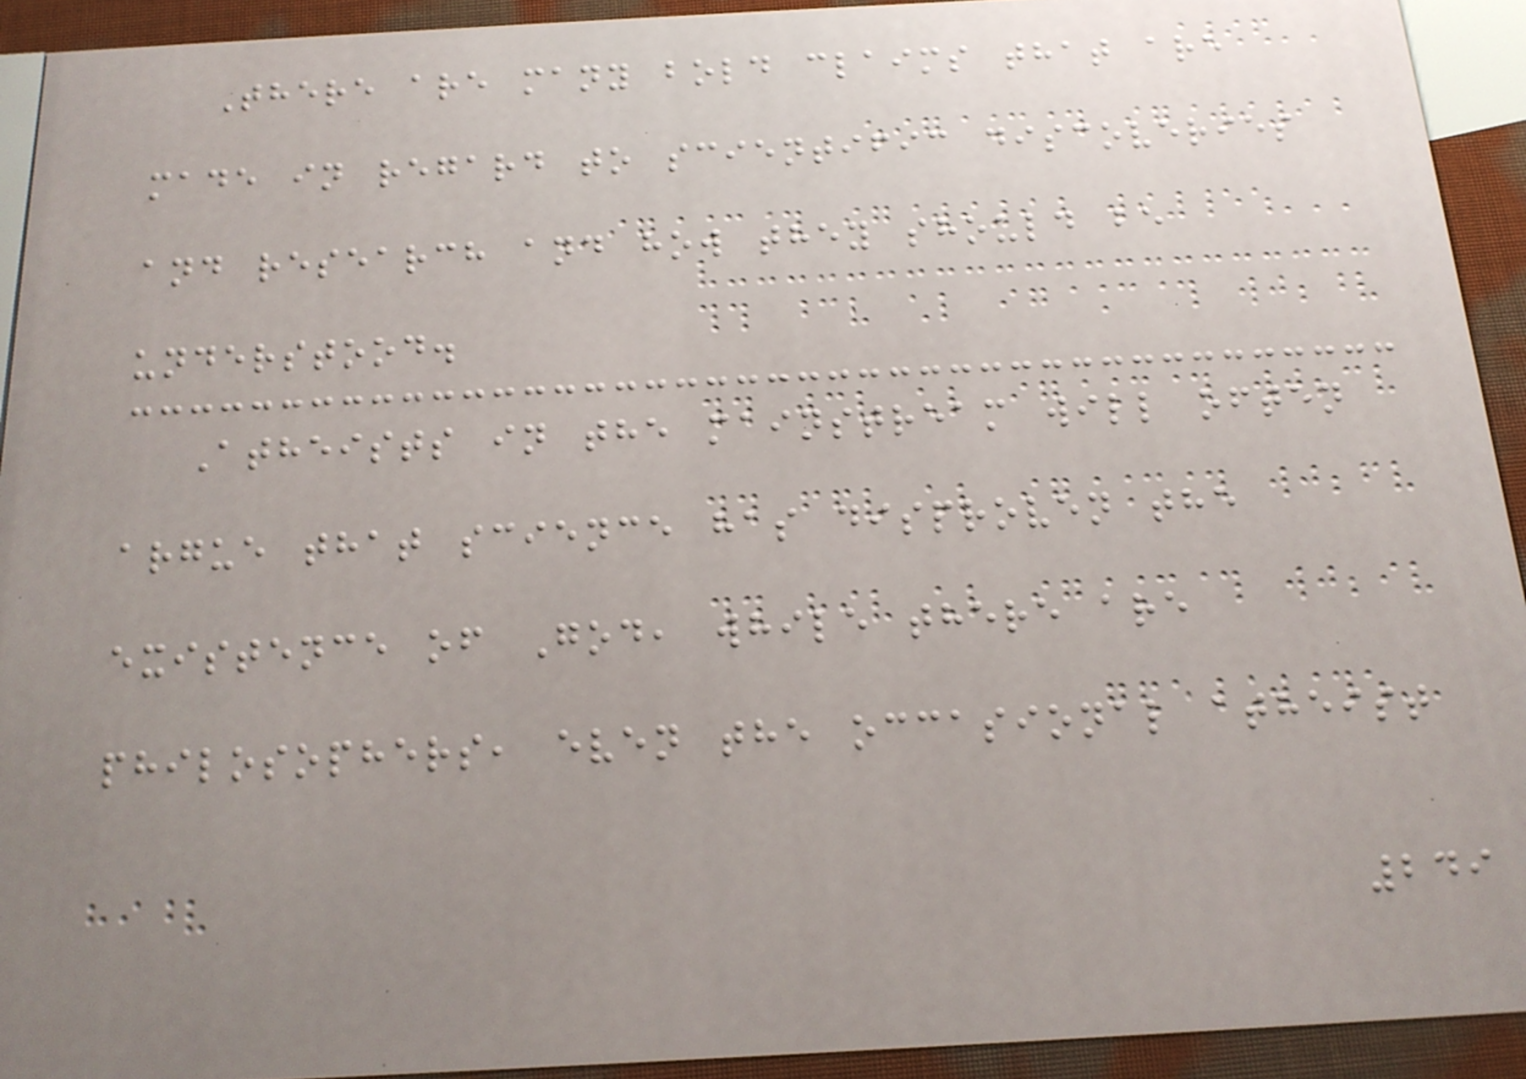There are many bold claims that are
made in regard to scientific discoveries
and research and how they should be
understood.
Atheists in the mainstream will often
argue that science has disproven the
existence of God, while there are
philosophers, even the occasional atheist
249
